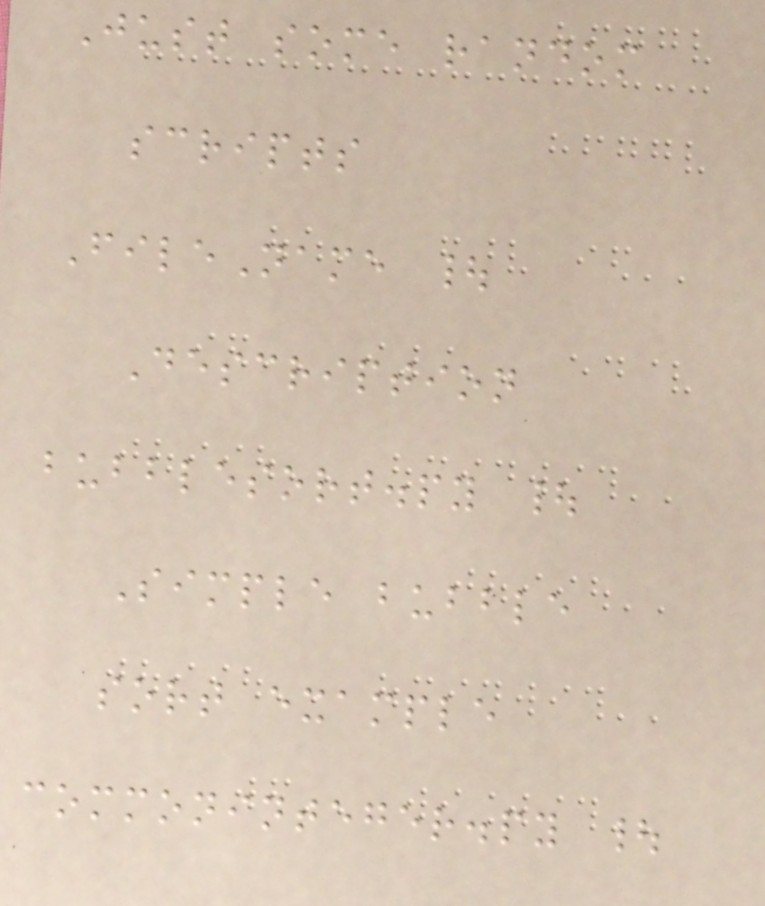Just some random
scripts
FileName |
Description
bubblesort.py |
Simple bubble
sort example
commoninteger.py |
